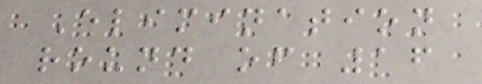Elimination
round of 16
